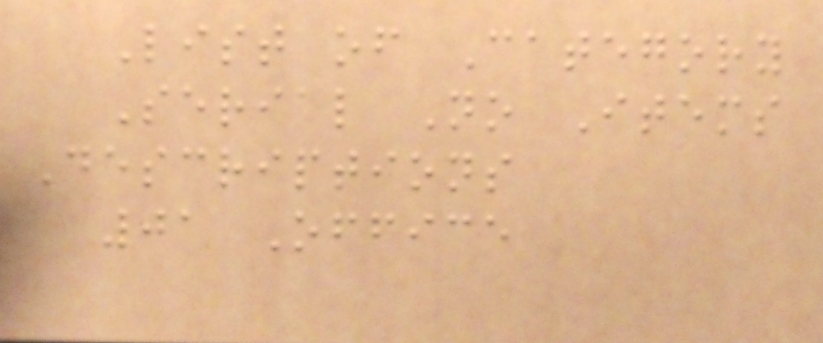List of Category
Serial No Items
Descriptions
01 Office
